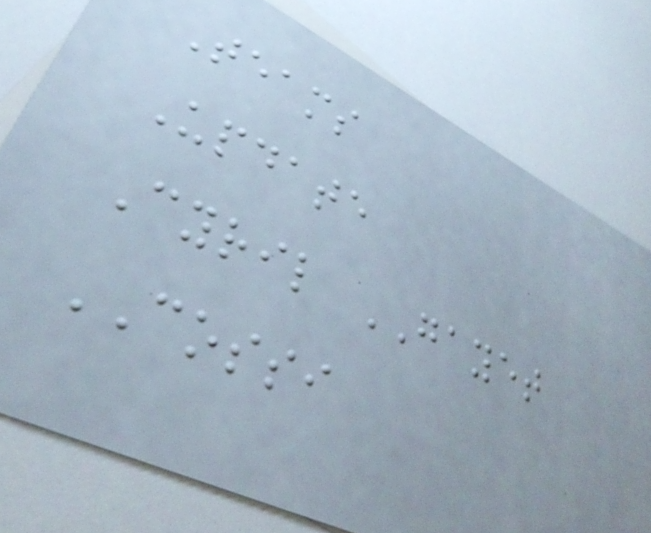Teams
Update
Cyril GAYET
COSSI
